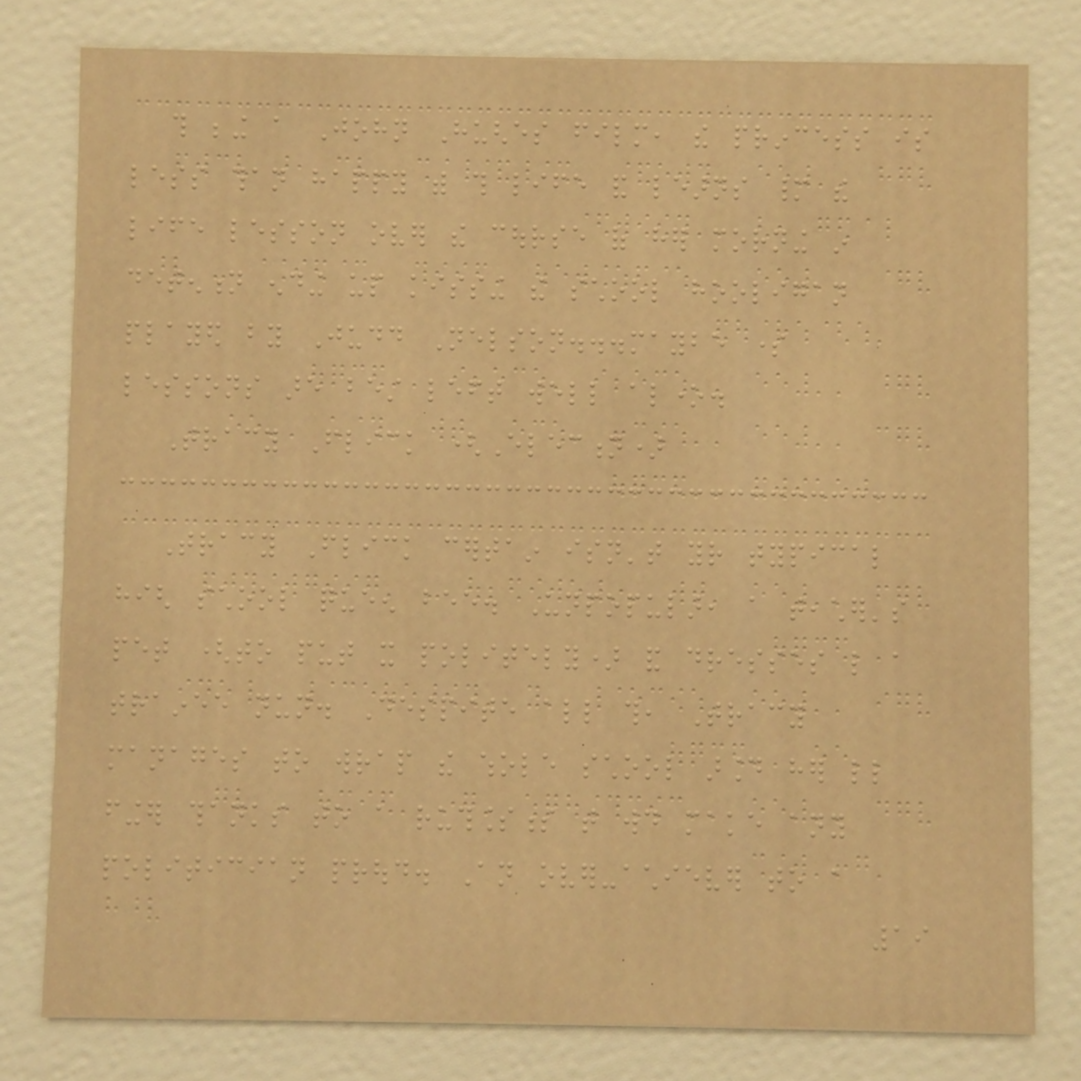this being a John Hughes film, the princess is
less than happy with this life and learns many the
life lesson over the course of her morning in
detention ending up kissing the school hooligan
played by Judd Nelson...maybe some
lessons are best left well alone.
Tracy Flick (Election)
Tracy Flick certain isn't your typical
high school queen bee. Unpopular, a teacher's
pet (to put it politely) and dresses like a
trainee nun. Despite all this, Tracy
manages to wrap the whole school around her little
finger thanks to a ruthlessness that would make any
politician proud. An over-achiever to a
19
